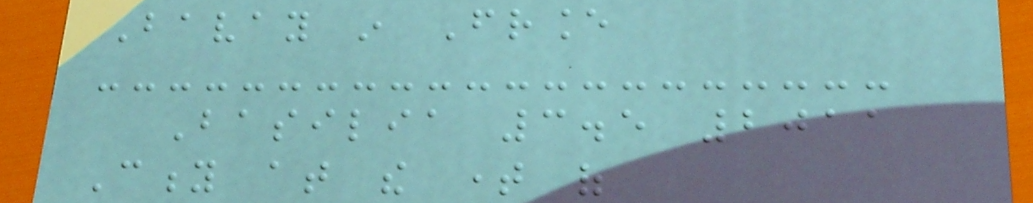Bavay in France
Basilia 3.5 2011
City at the time of
